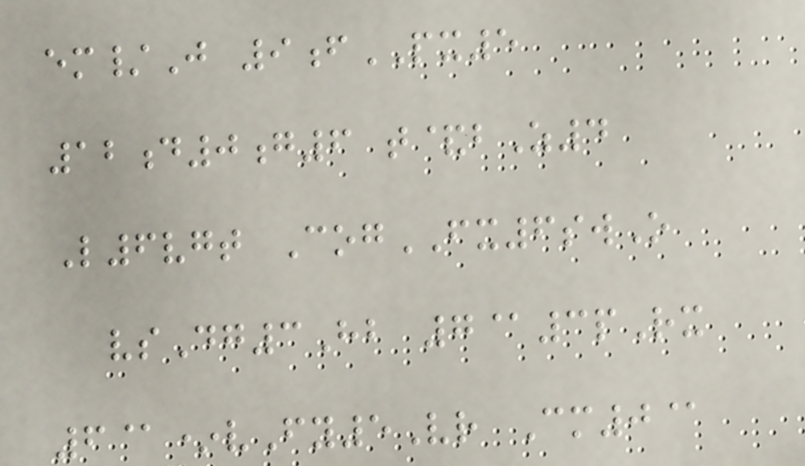em/J 9fPX5
12d0g6 t&bZ4
L6vgt CogFX6swO
vsDg3Hb 7@3pRx
6@*vFy5Vr Cm0@
